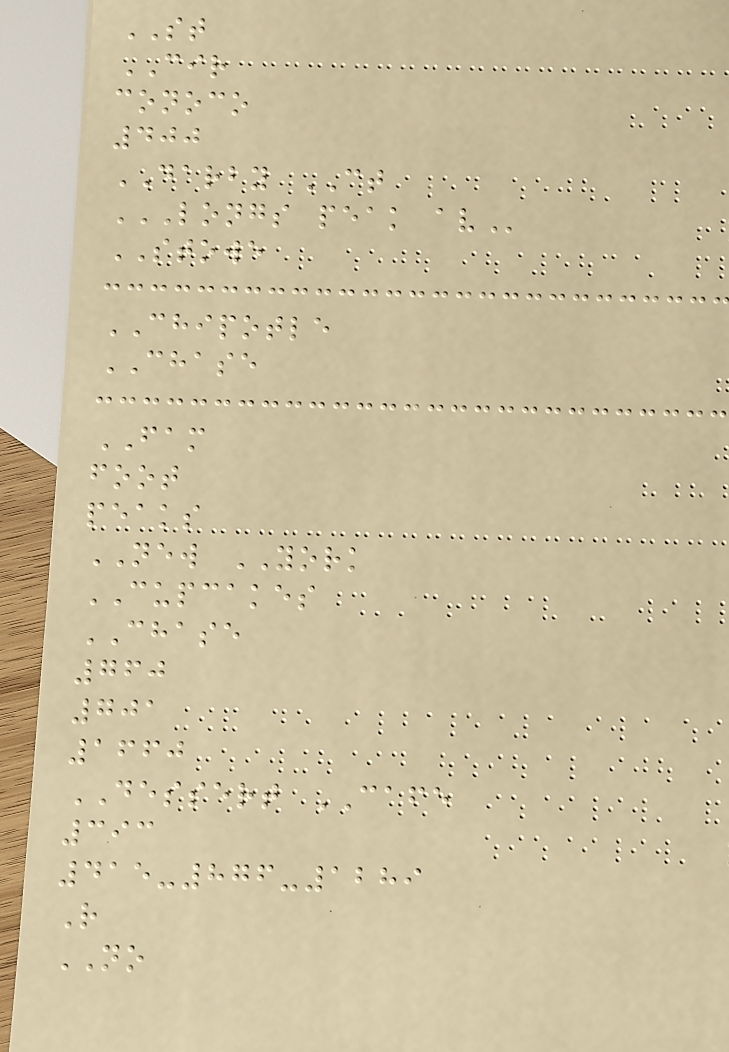ST
CIR
conoco
400
DARBY CT
LONGS PEAK AV
STOWE
CHIPOTLE
CHASE
FAM
foot
peaks
NEW YORK
CUPCAKES
CHASE
760
701
1660
DESSERT CAFE
393
415-876-1289
R
NO
